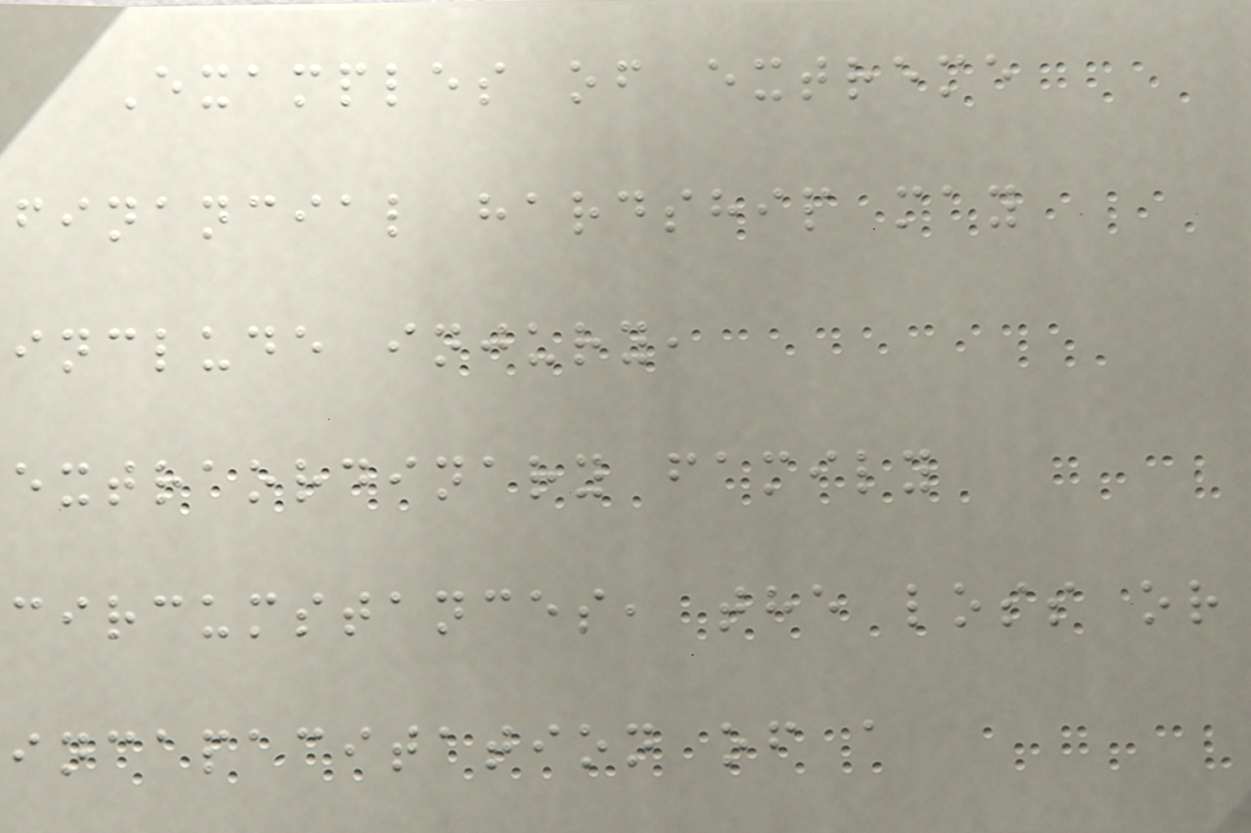Examples of extreme
financial hardship may
include injury,
extraordinary family
circumstances, the loss or
incapacitation of a
